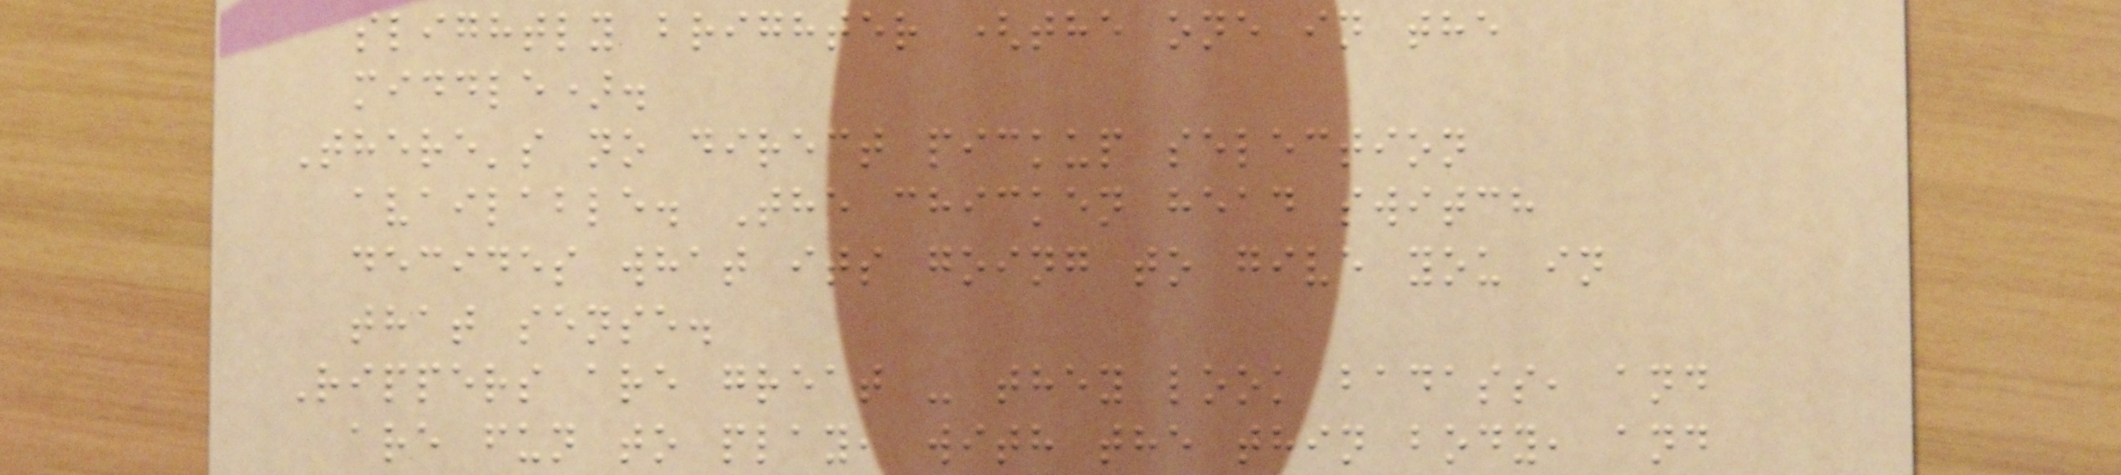slightly brighter (the one in the
middle).
There's no direct pickup selection
available. The chicken head switch
decides what its going to give you in
that sense.
Rippers are great - they look badass, and
are fun to play, with the thin body, and
